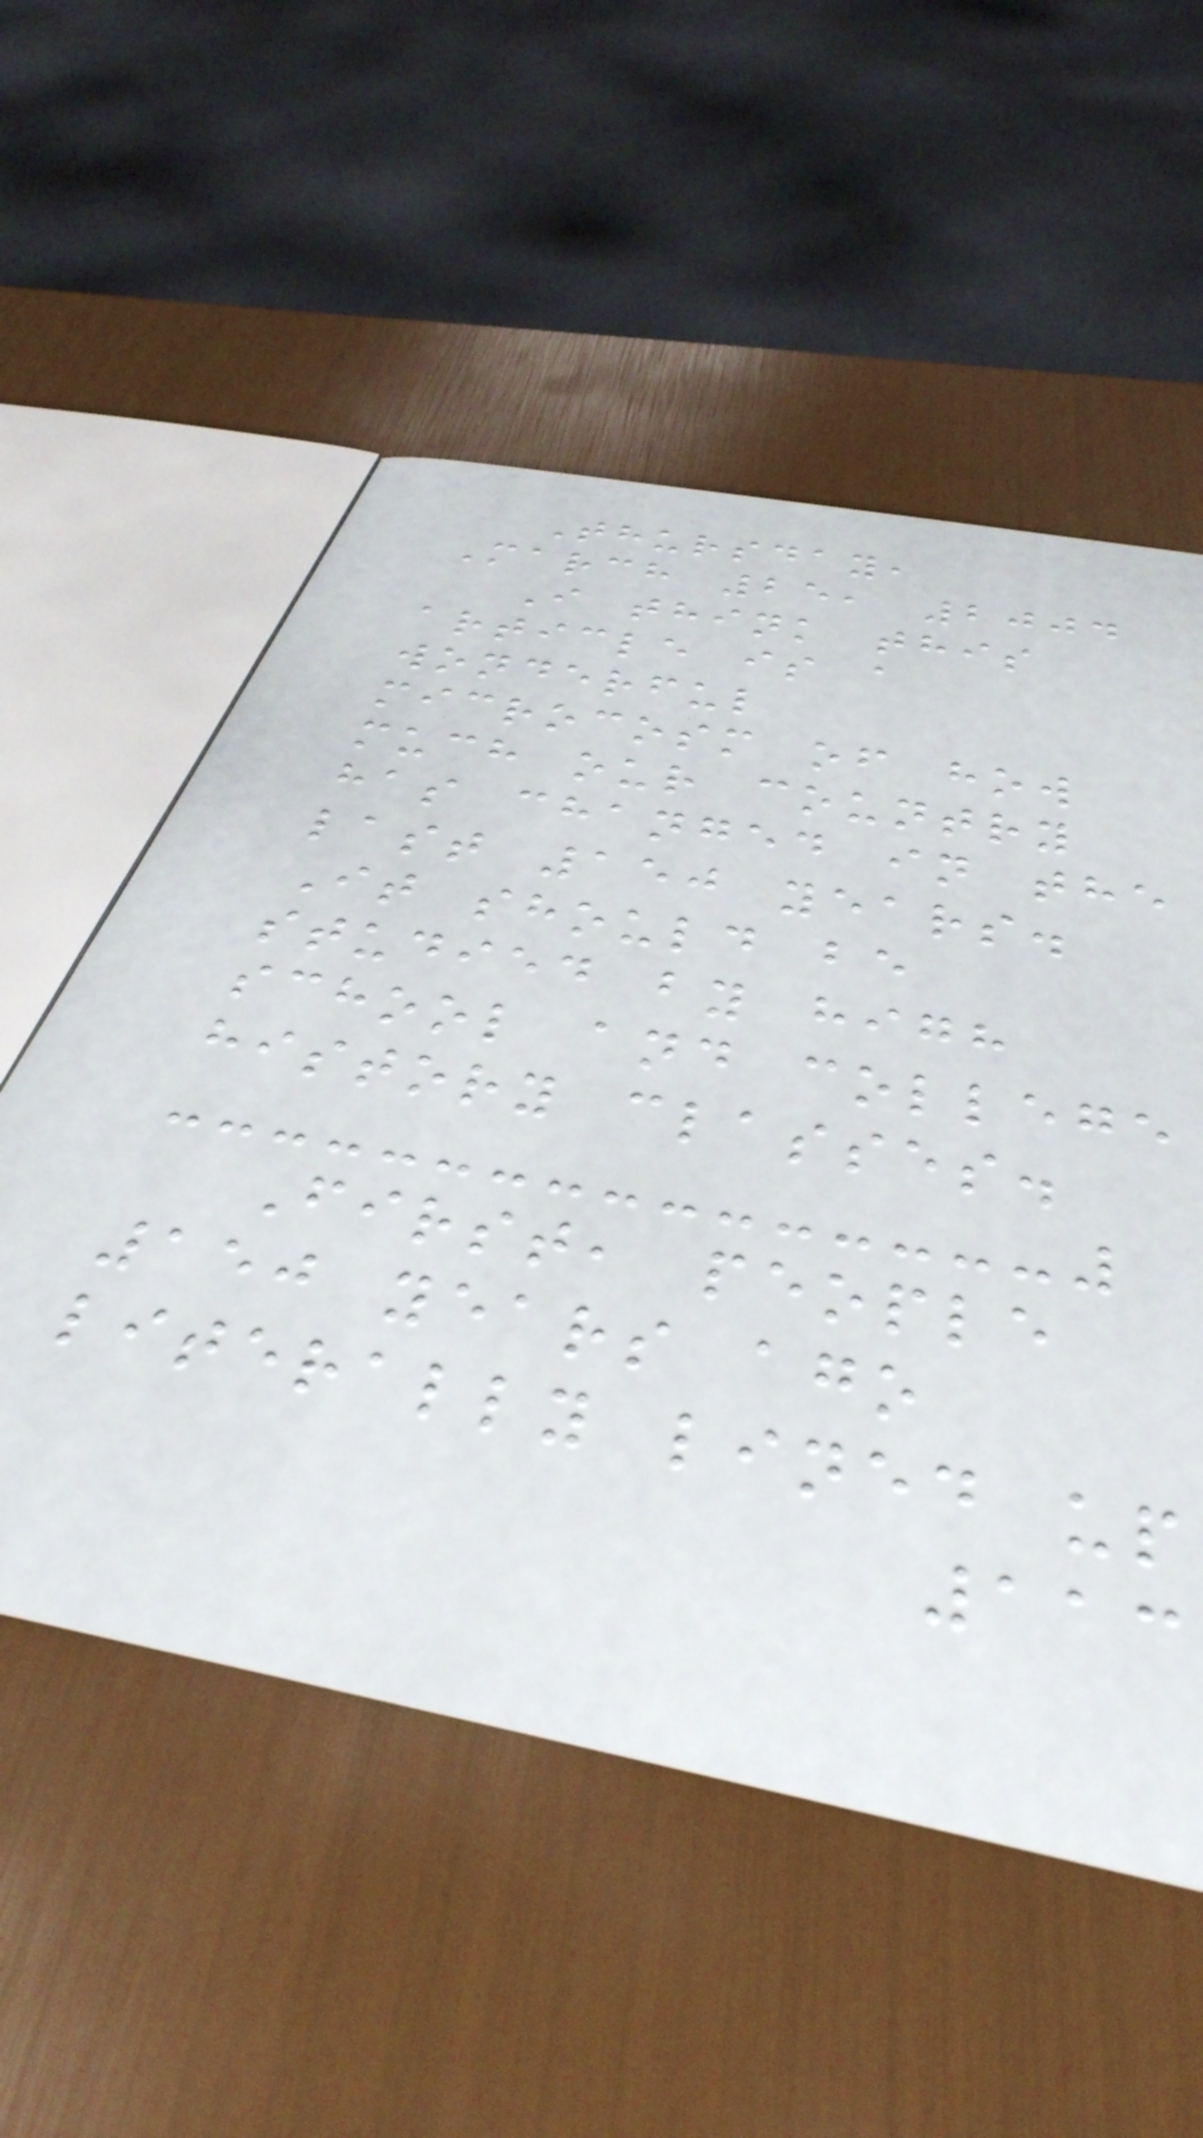Thursday,
March 25, 2004
I think this
article is a
wonderful
microcosm of how
much our country
has changed in the
last 150 years.
It should be
studied by high
school and college
history classes.
First, people
150 years ago
literally lined up
113
